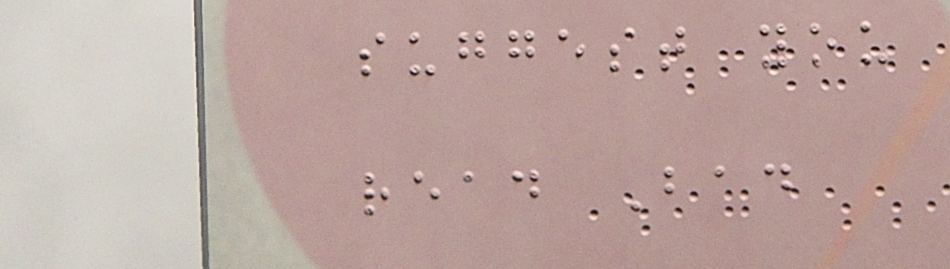suggest you
read Bad
